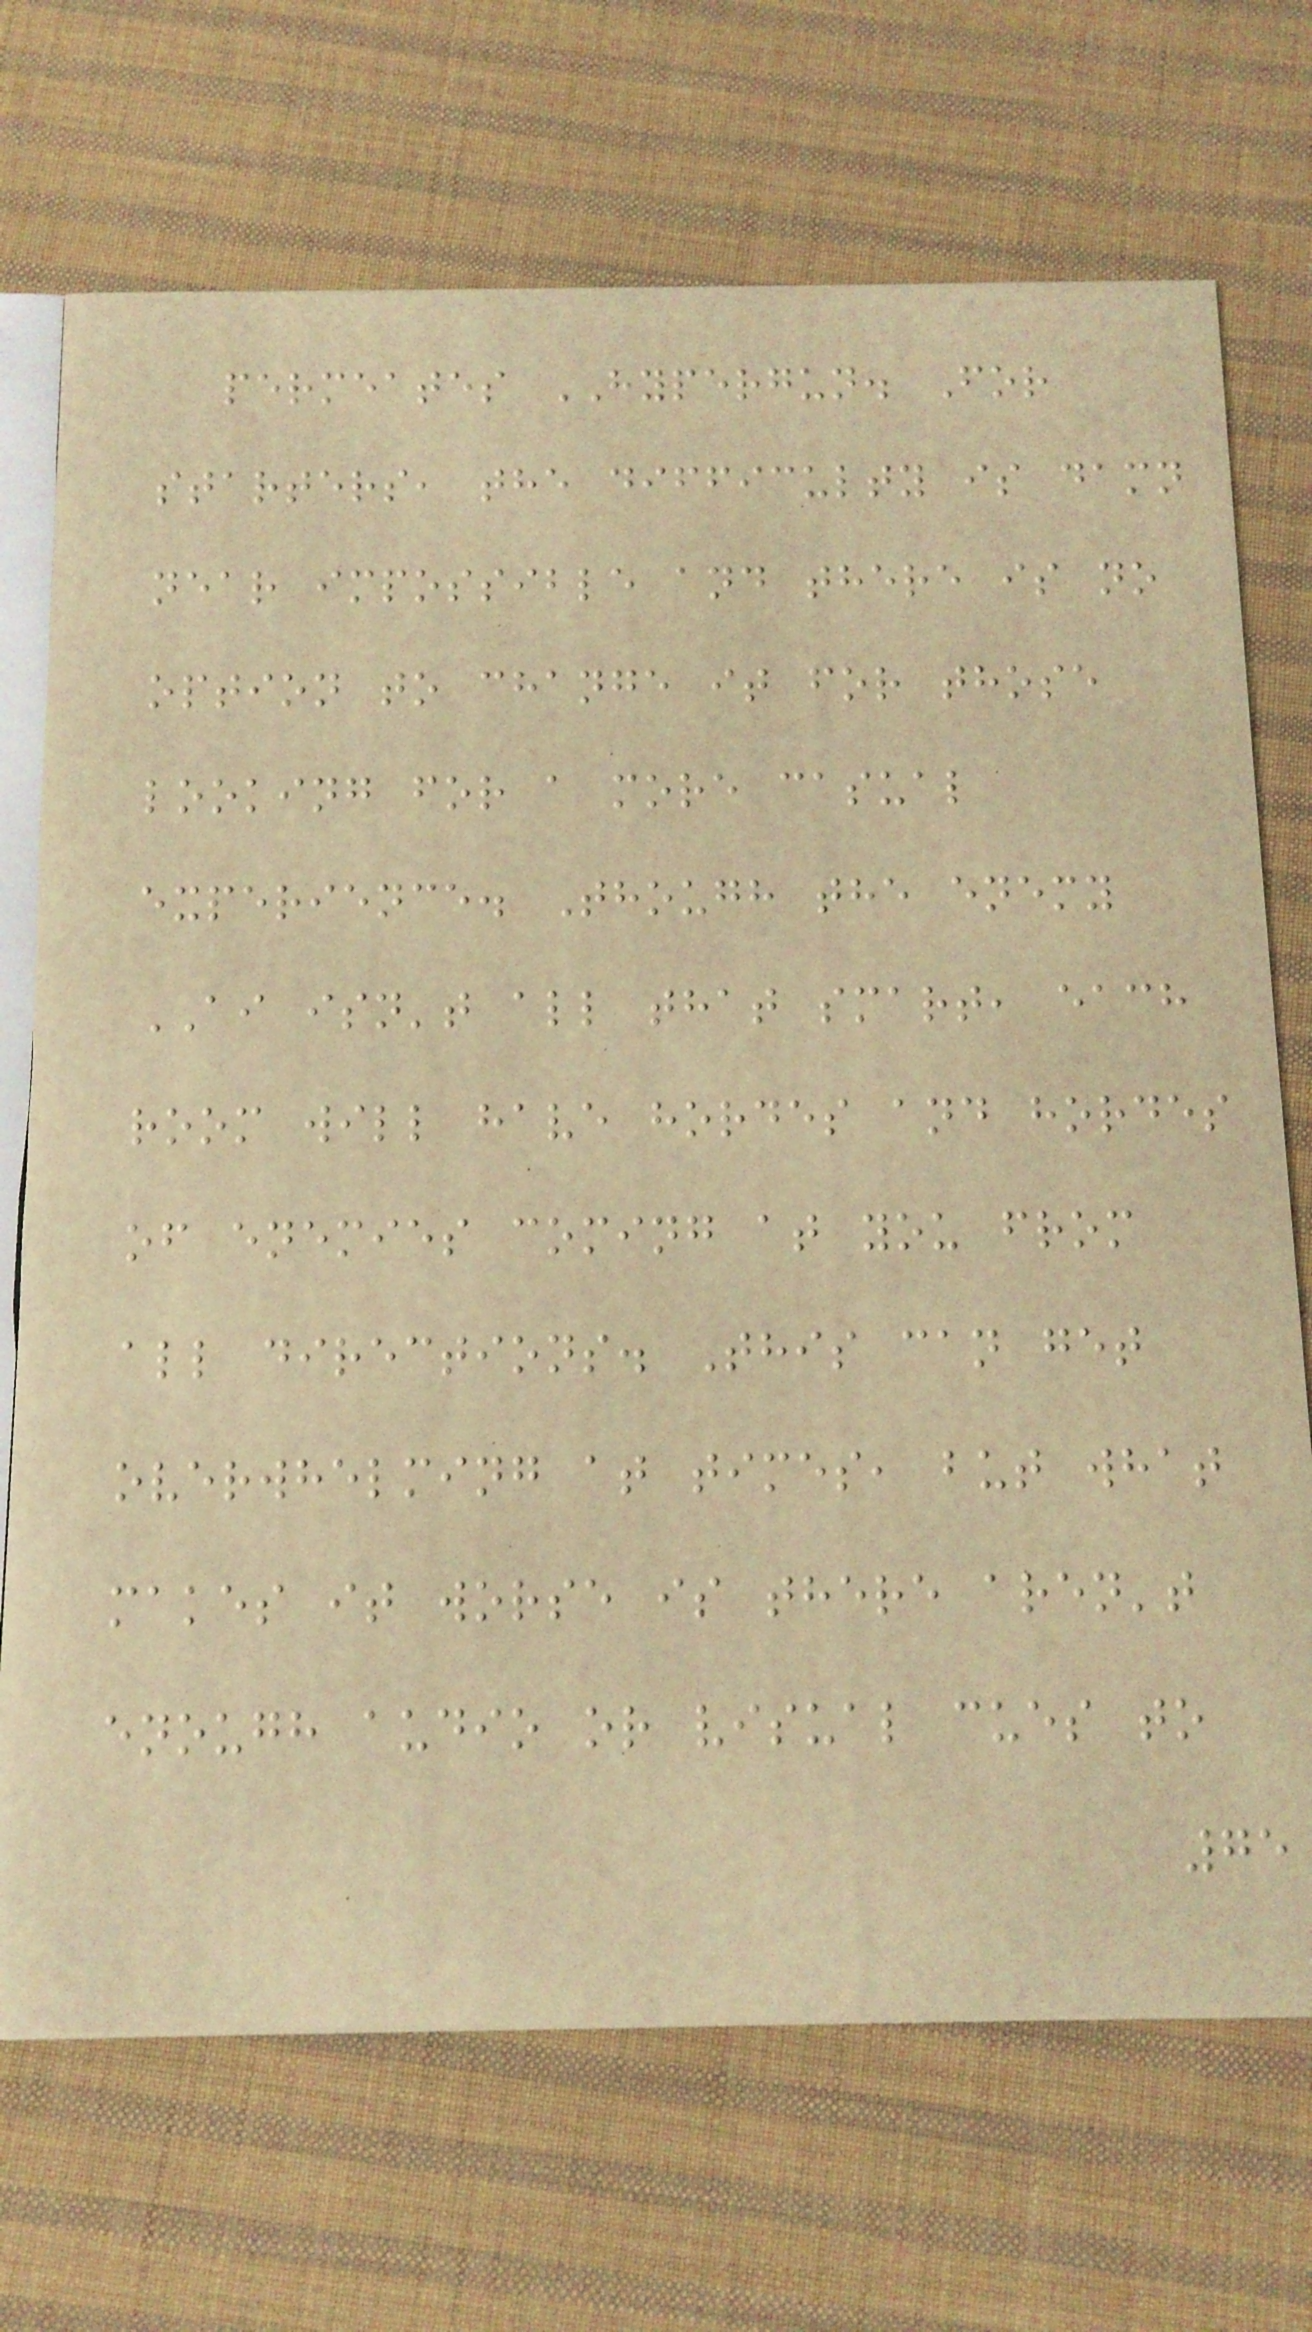permeates HYPERGUN. For
starters, the difficulty is damn
near impossible and there is no
option to change it for those
looking for a more casual
experience. Though the enemy
AI isn't all that smart, each
room will have hordes and hordes
of enemies coming at you from
all directions. This can get
overwhelming at times, but what
makes it worse is there aren't
enough audio or visual cues to
75
